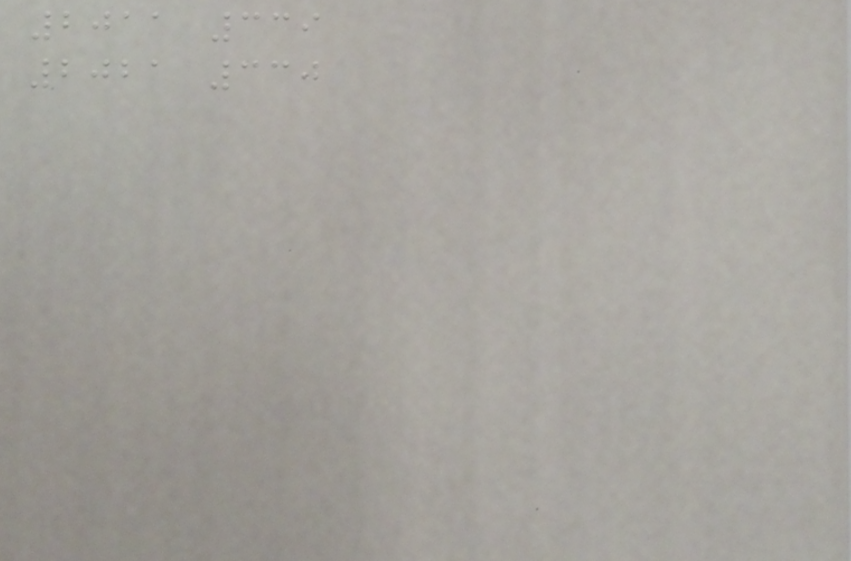2011 339
2021 330
